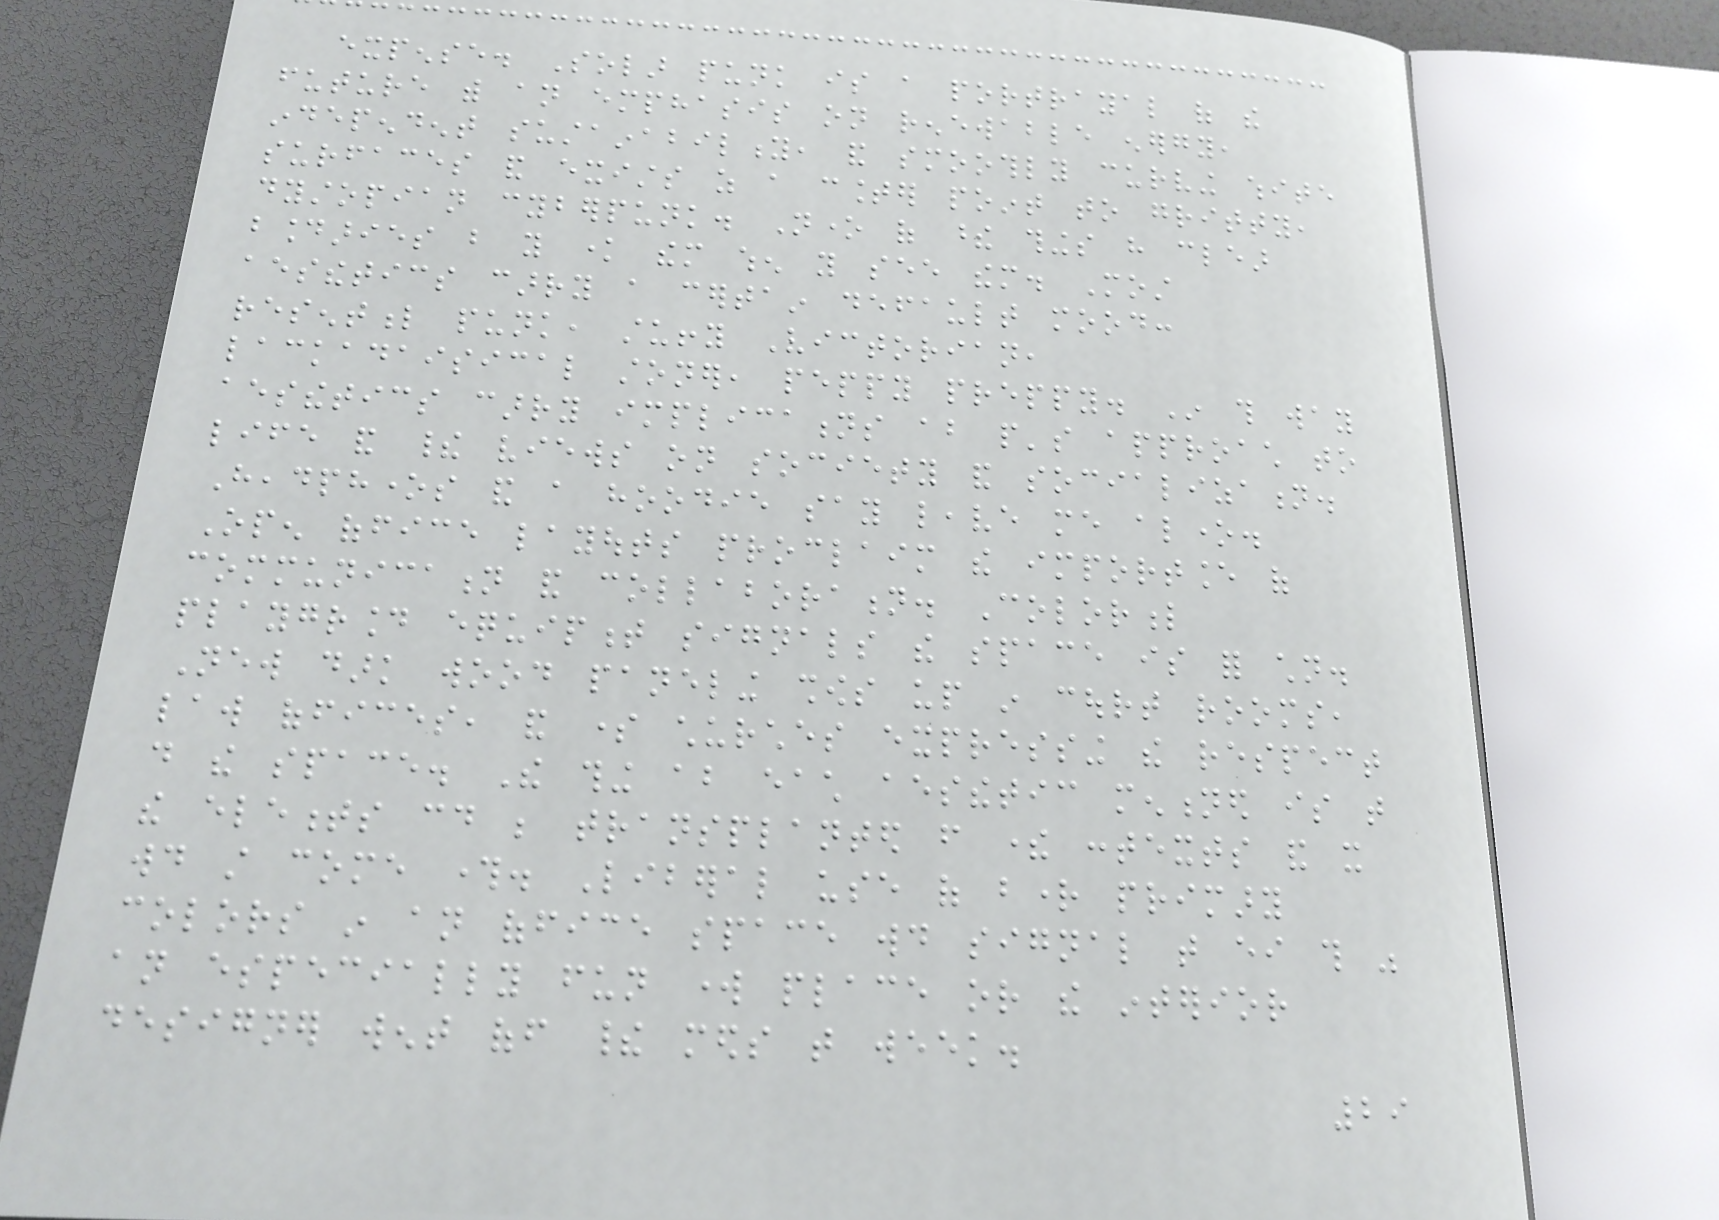expense. Solar punk is a portrayal of the
future with an emphasis on renewable energy,
independent sustainability, and smoothly curving white
surfaces and exists as a counter point to gritty,
dystopian cyberpunk. None of these things have clear
boundaries but you know them when you see them. Most
aesthetics carry a certain default mood:
resentful punk, stuffy Victorian,
lackadaisical stoner, peppy preppy. In this way
aesthetics carry implications about people's approach to
life and their views on society and socialization.
Headphones and a hoodie say leave me alone.
Open office layouts proclaim the importance of
communication and collaboration. Colorful
playground equipment signals the space is for children.
New dark wood paneling shows up in court rooms,
law offices, and some churches expressing the respect
do the space. The thing about each aesthetic mentioned is that
the elements could be transplanted from there contexts and it
would still come through. Liberal use of bright primary
colors in an office space would signal that either this was
an especially fun work place or the interior
designer went off their meds that week.
29
